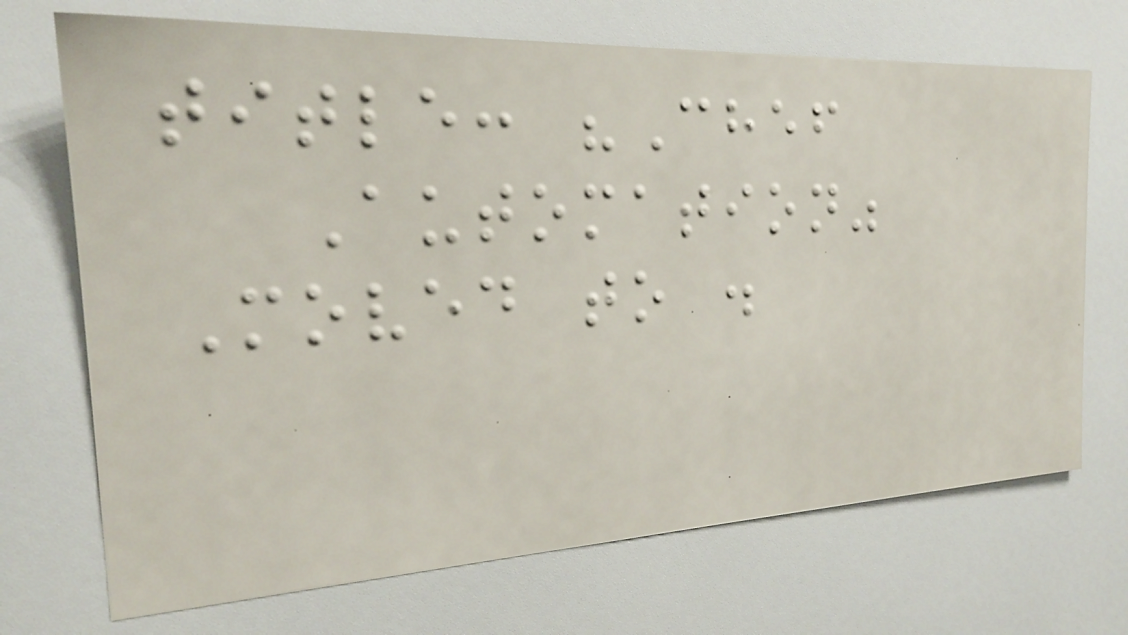title: "Chef
Automation"
Moved to .
